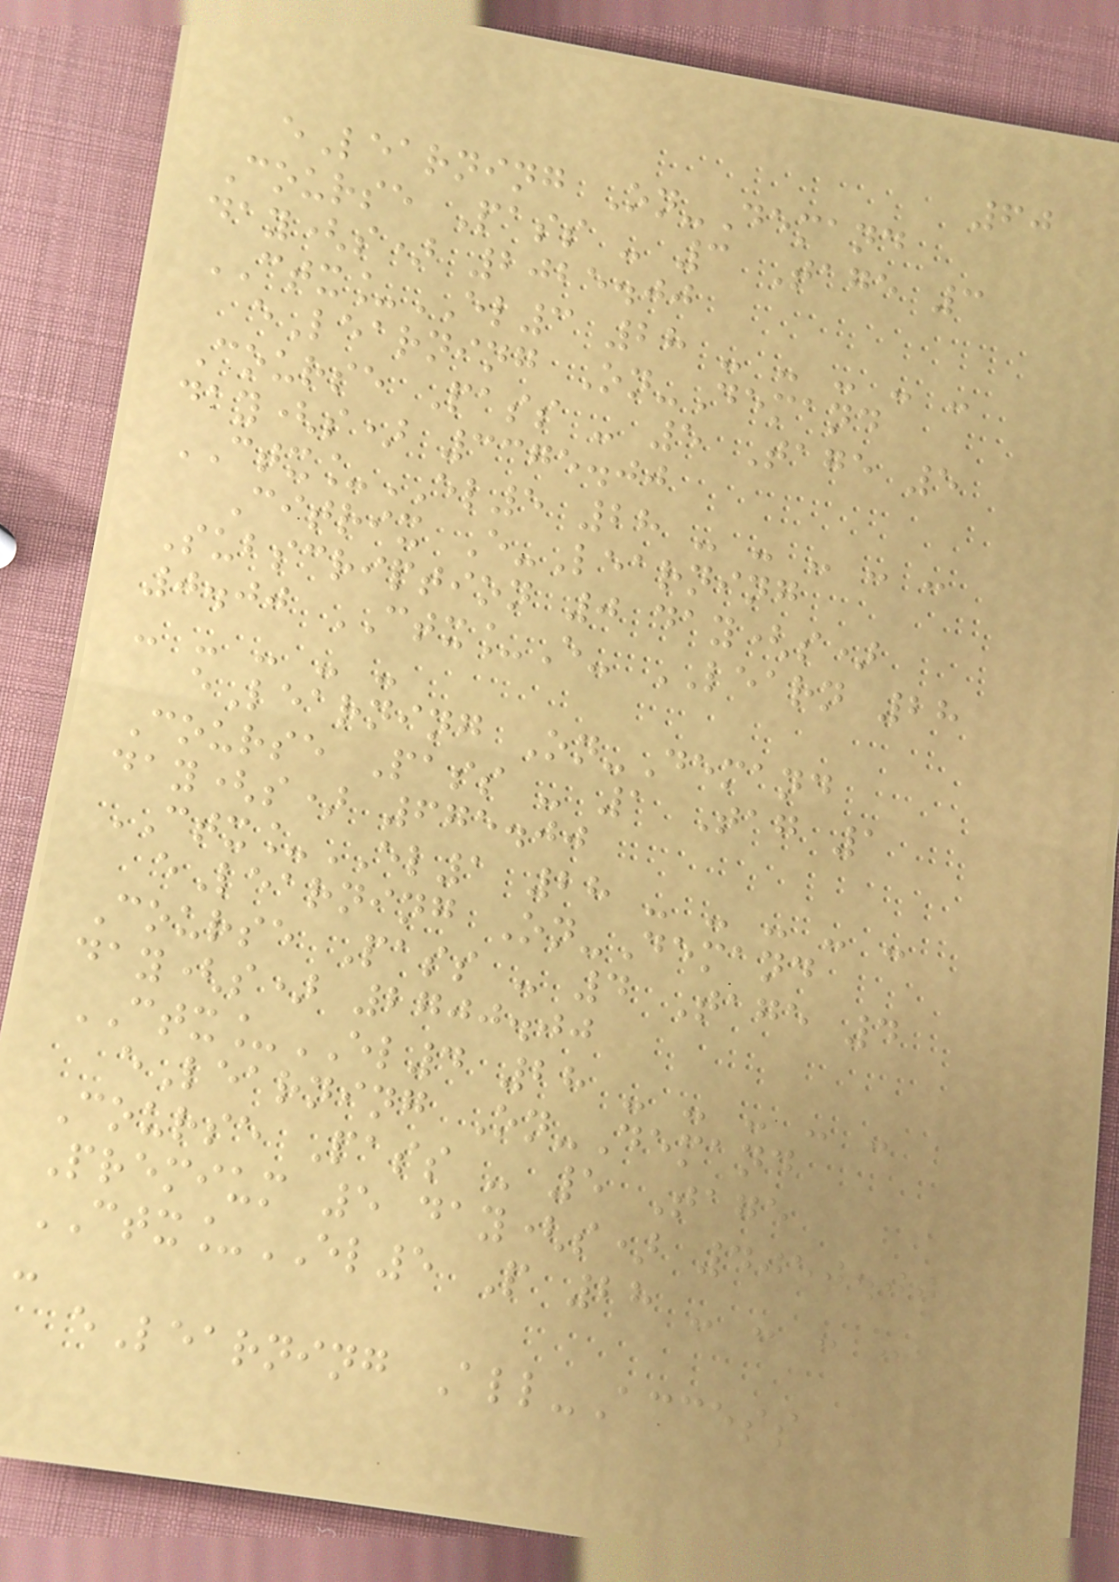60
eLearning On-Demand
Course Pass - 3 Tage 3
day(s) 2025.00
CTX_EL3 28 - - - - -
eLearning On-Demand
Course Pass - 5 Tage 5
day(s) 3375.00
CTX_EL5 28 - - - - -
Citrix E-Learning
Subscription 0 day(s)
0.00 CTX_E- LEARN 28
- - - - -
eLearning On-Demand
Course Pass - 1 Tag 1
day(s) 675.00
CTX_EL1 28 - - - - -
eLearning On-Demand
Course Pass - 4 Tage 4
day(s) 2700.00
CTX_EL4 28 - - - - -
eLearning On-Demand
Course Pass - 5 Tage
Premium 5 day(s) 4050.00
CTX_EL5 P 28 - - - -
-
eLearning All-Access
